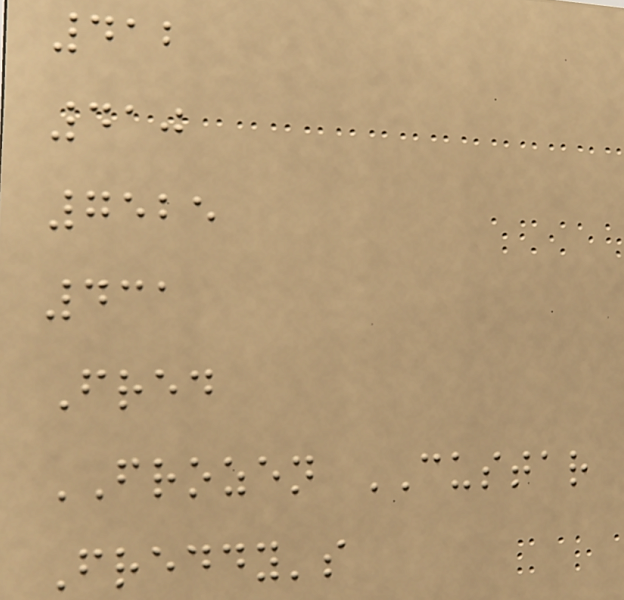412
410
7525
431
Fred
FROZEN CUSTAR
Freddy's
